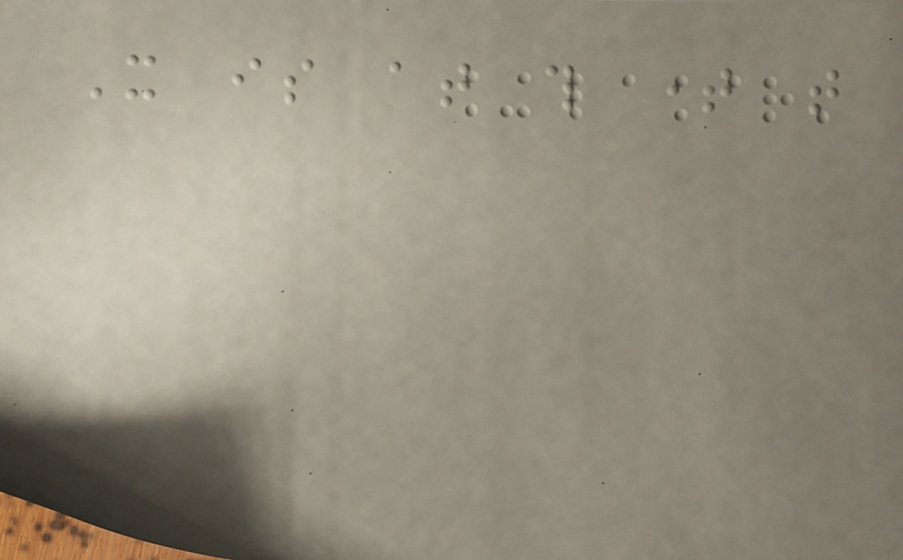It is at this time that
